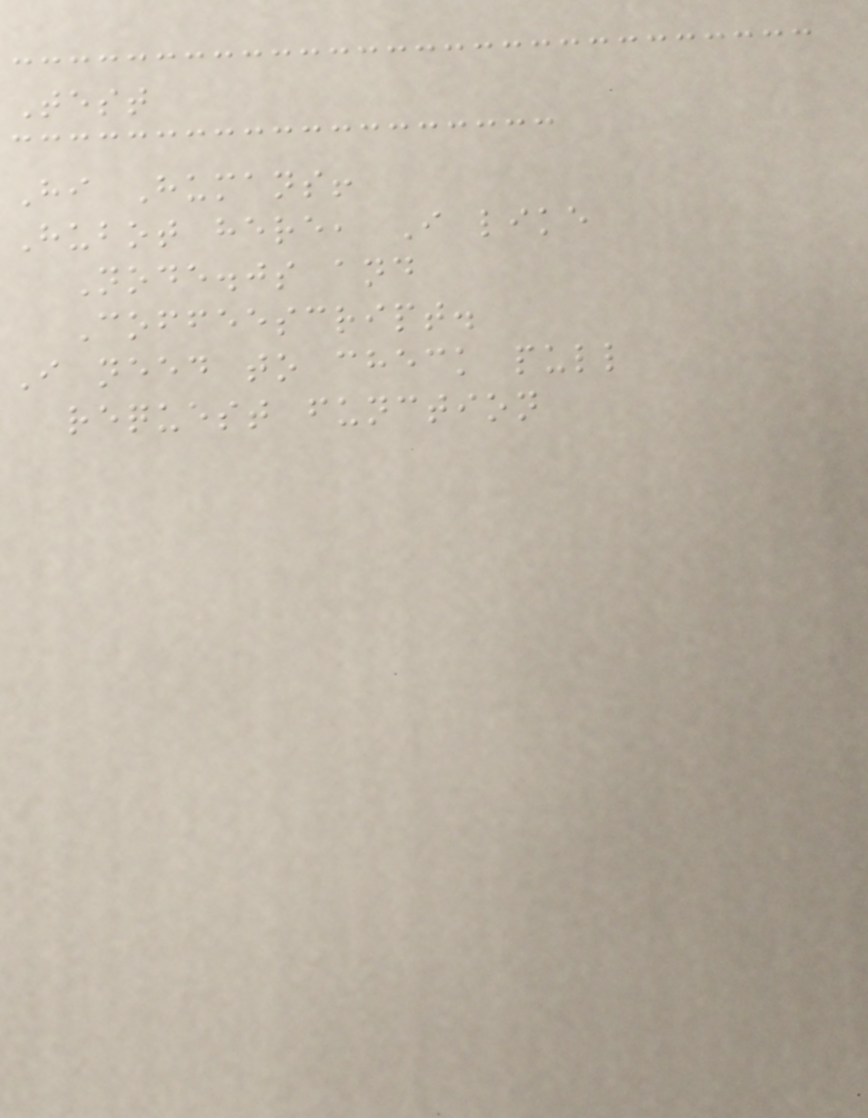Test
Hi Humans!
Hubot here, I like
Node.js and
Coffeescript.
I need to check pull
request function
